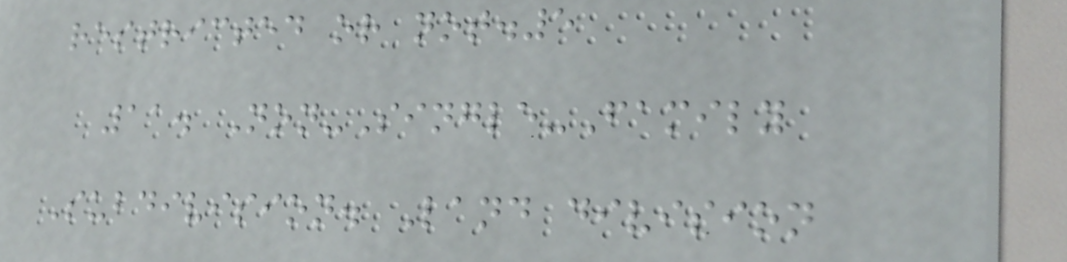restricted or not.5
11. Non-Single-Family
Subdivision. Land division
